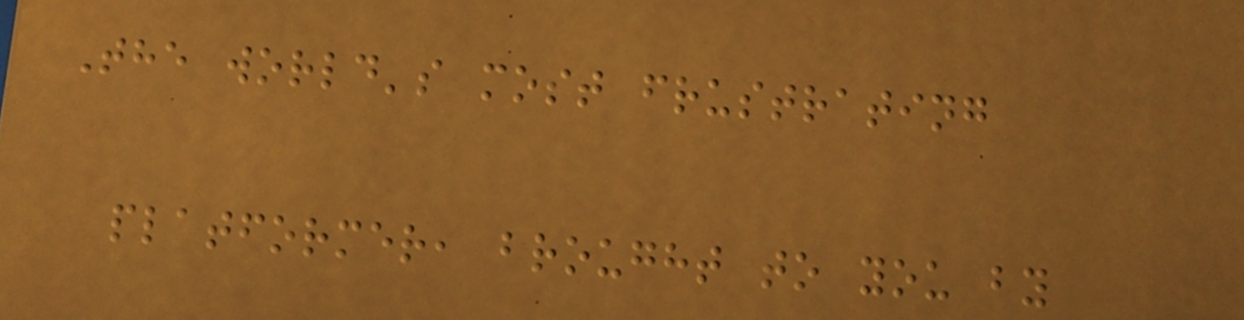The world's most frustrating
platformer, brought to you by
